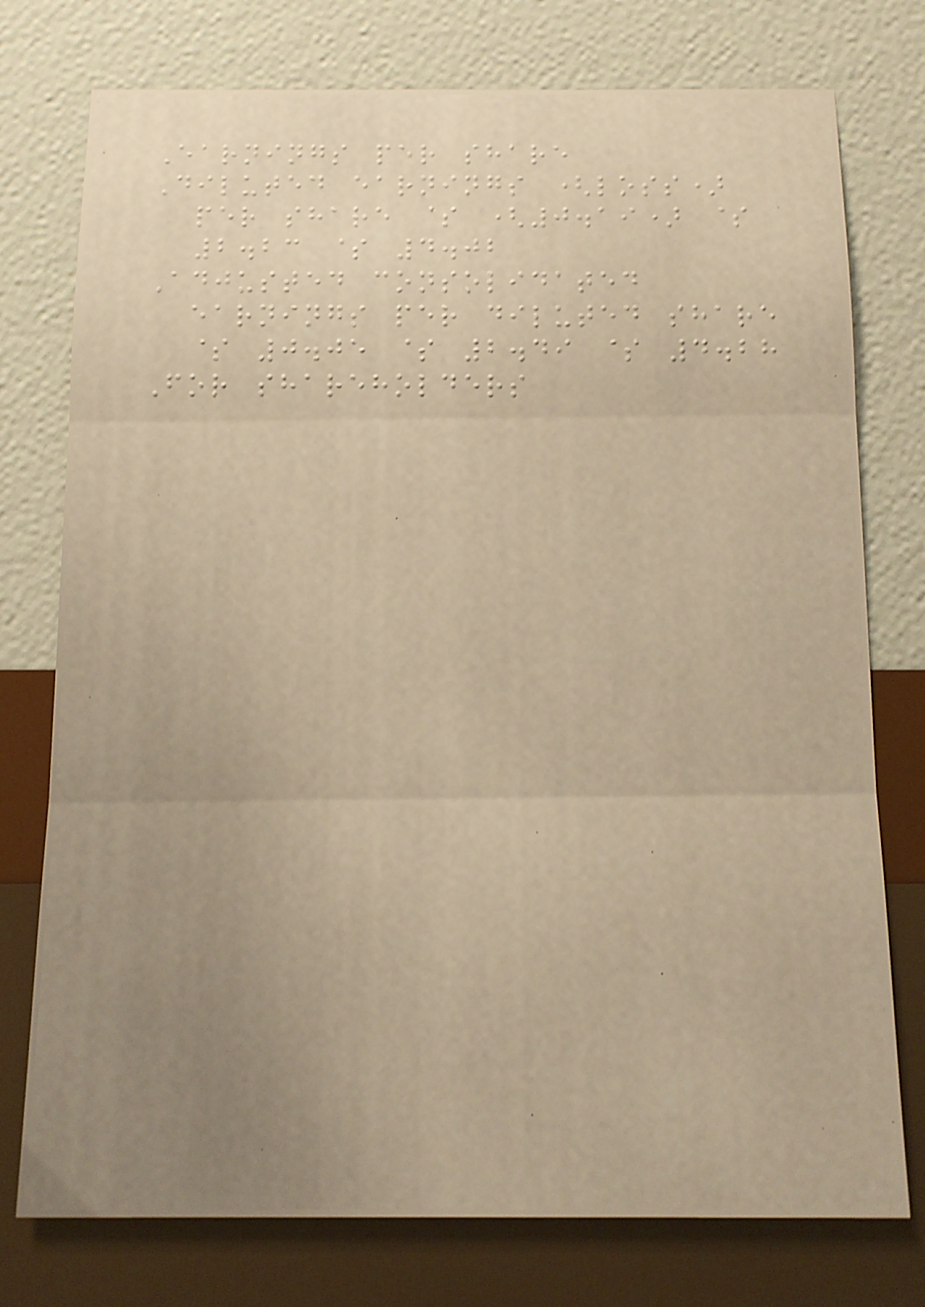Earnings per share
Diluted earnings (loss)
per share $ (0.19) $
2.23 $ 4.02
Adjusted consolidated
earnings per diluted share
$ 0.05 $ 2.49 $ 4.28
For shareholders
